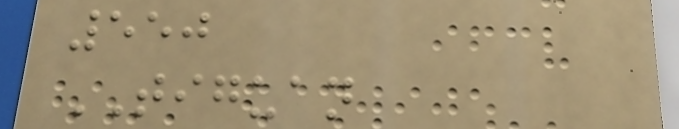550
TIGUAN
